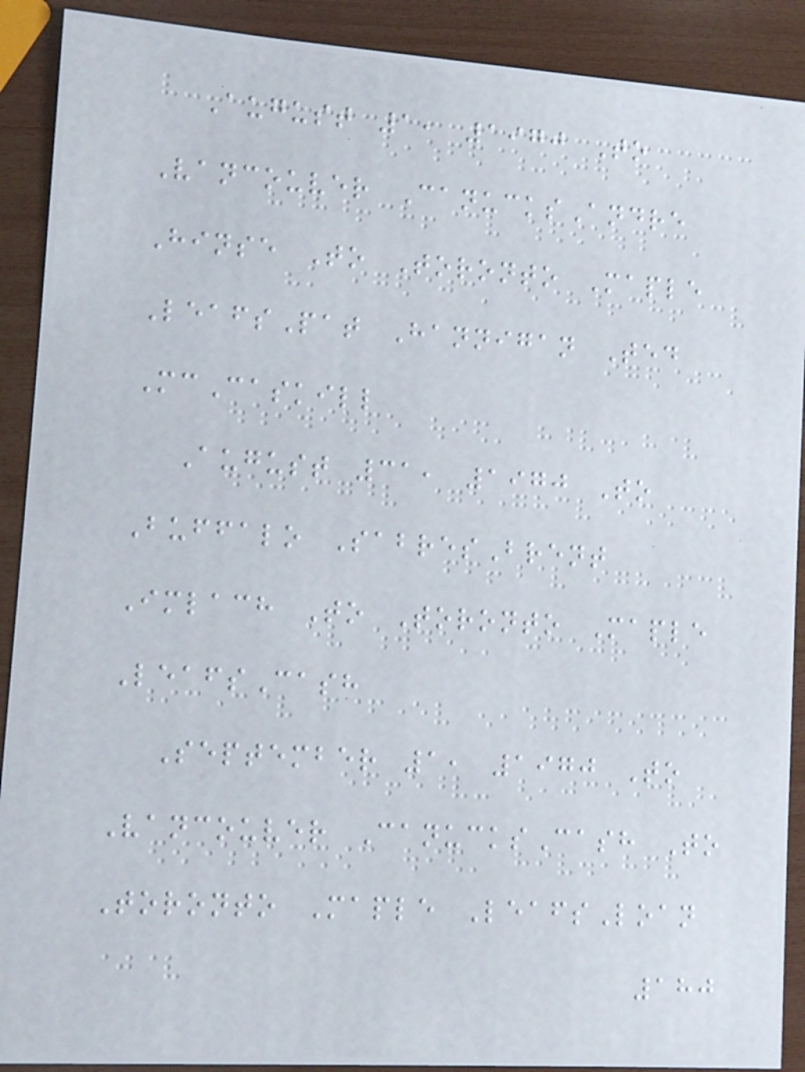August 1, 1970 To
Vancouver CanucksAndre
Hinse To Toronto Maple
LeafsPat Hannigan Ted
McCaskill
August 31, 1970 To
Buffalo SabresBrent
Imlach To Toronto Maple
LeafsCash
September 1, 1970 To
Vancouver CanucksCash To
Toronto Maple LeafsLoan
180
